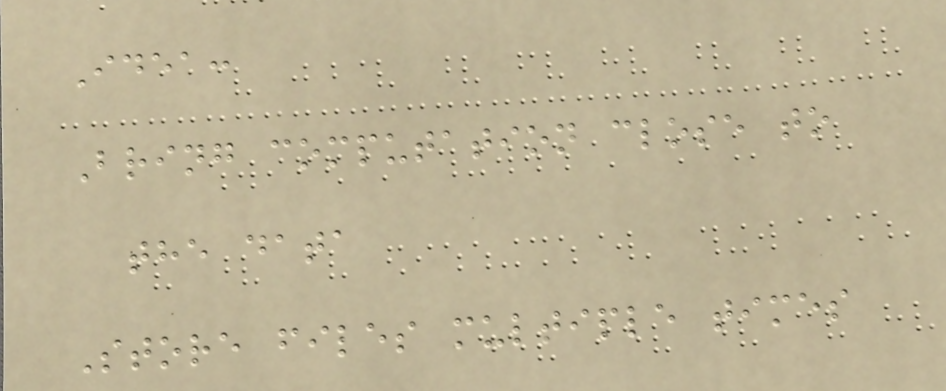Idea:
Bring computation close to
the data
Store files multiple times
